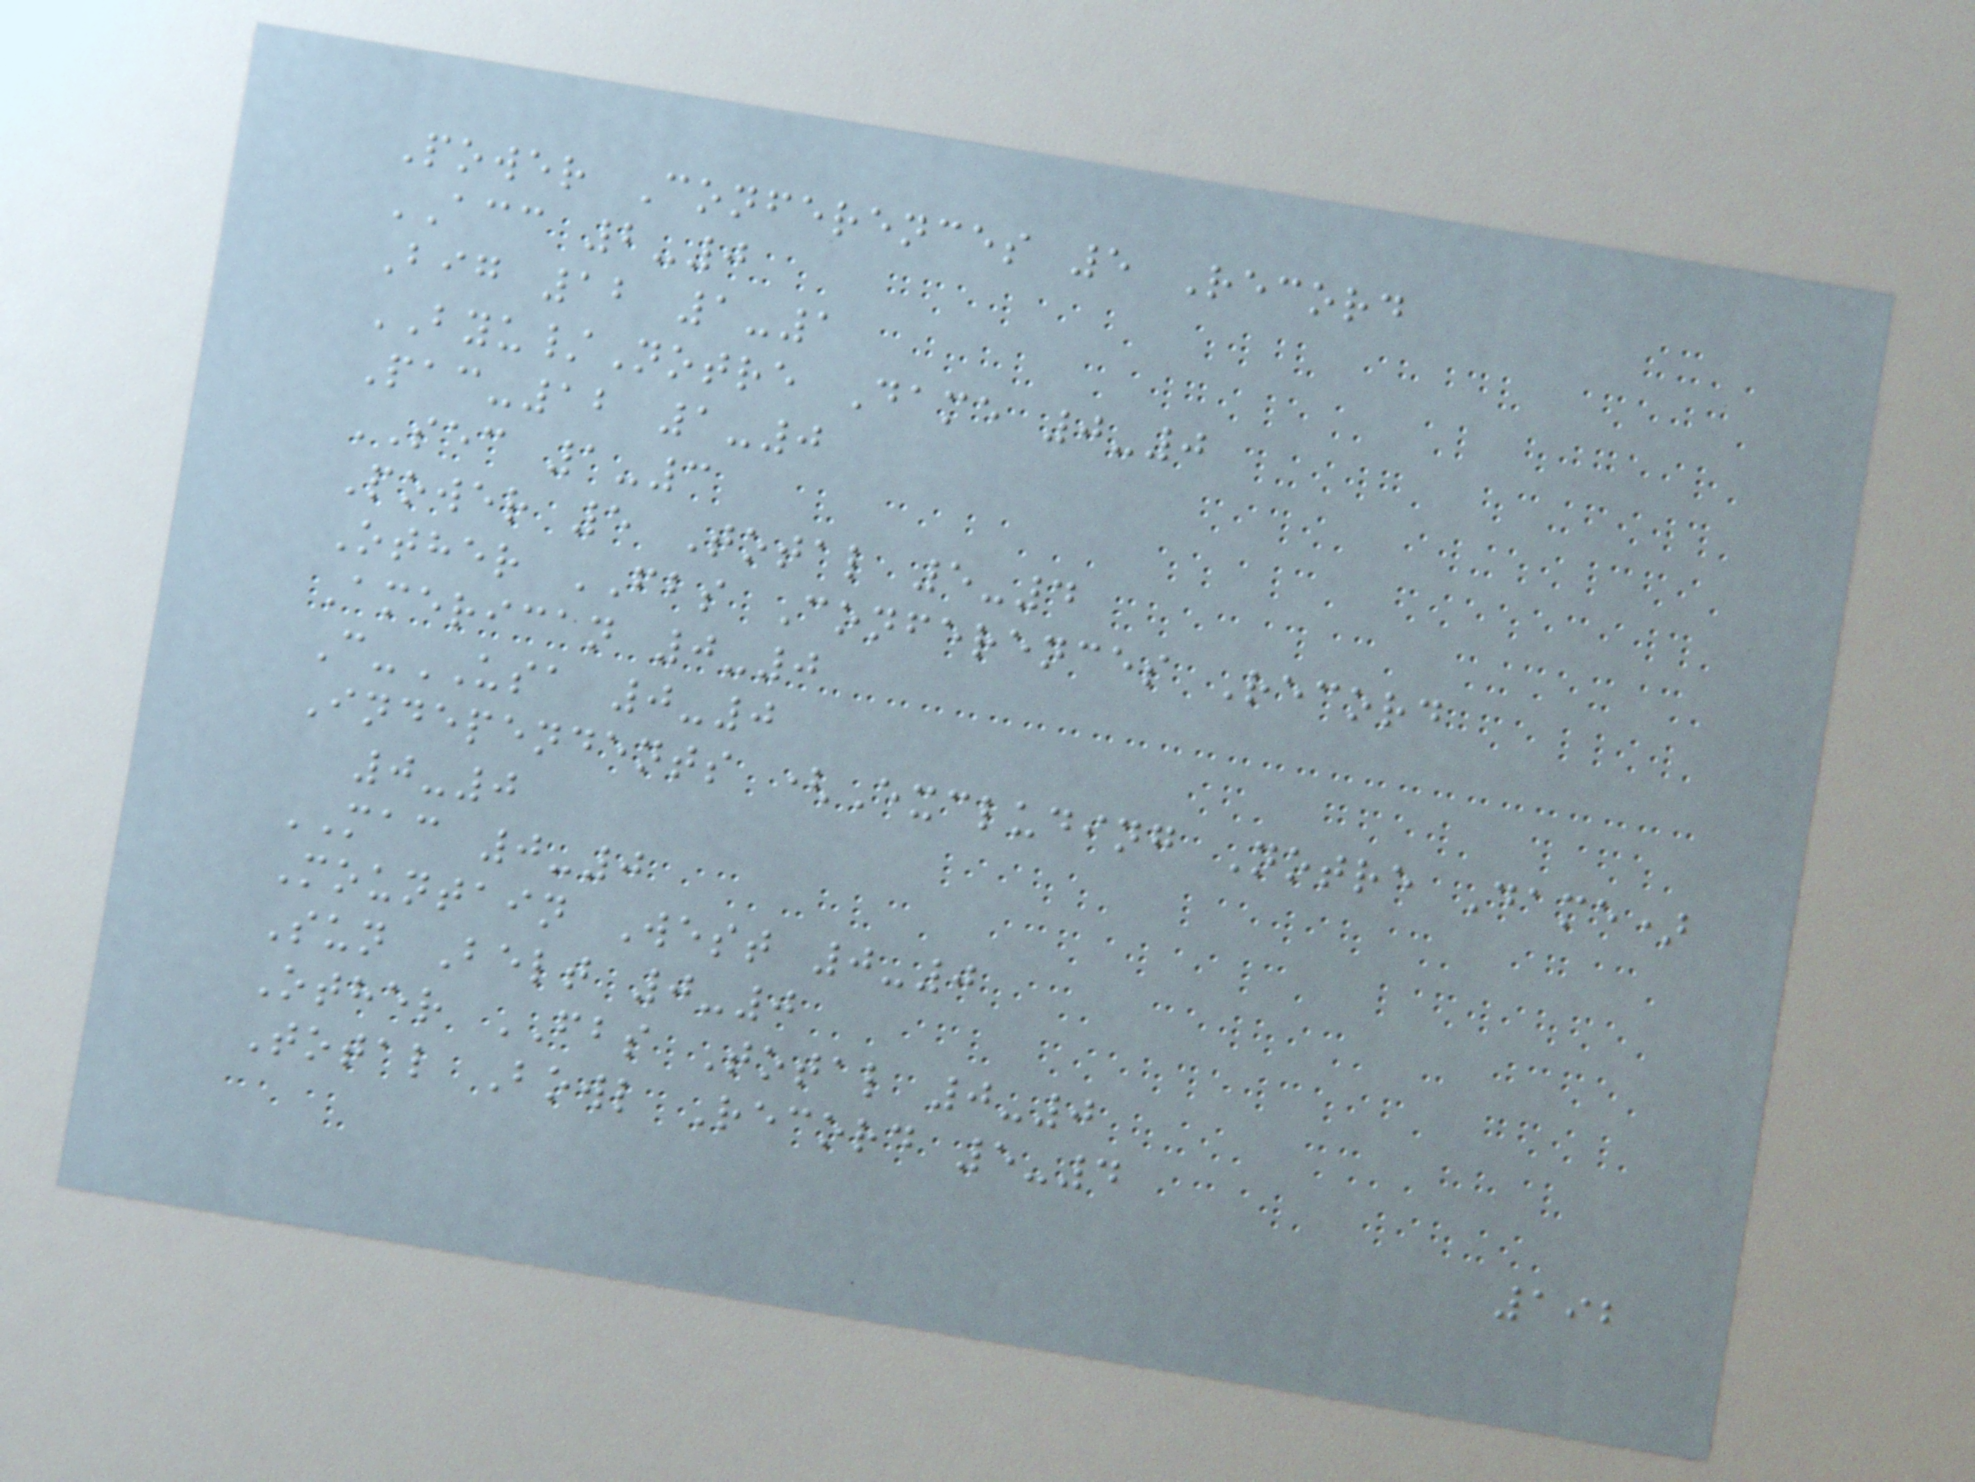Power Conferences 5 Record
ACC 2-0
Big 12 1-1
BYU/Notre Dame 0-0
Pac-12 1-0
SEC 1-3
Power 5 Total 5-4
Other FBS Conferences Record
American 0-0
C-USA 0-0
Independents (Excluding Notre Dame)
0-0
MAC 0-0
Mountain West 0-0
Sun Belt 0-0
Other FBS Total 0-0
Total Bowl Record 5-4
192
